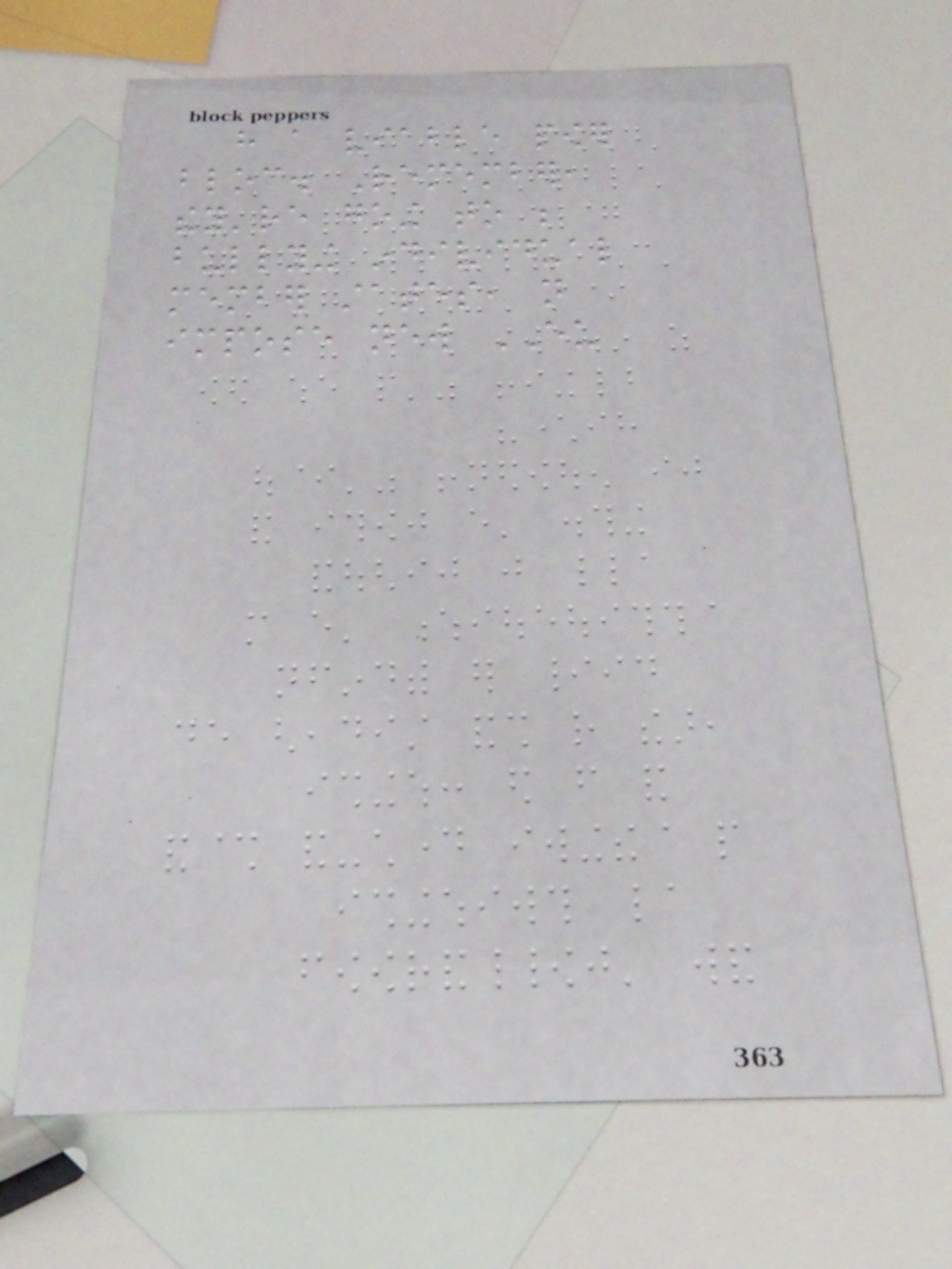have a viable power
bloc. Remember,
they're going to be
bullying individual
member states, not
impose new EU
